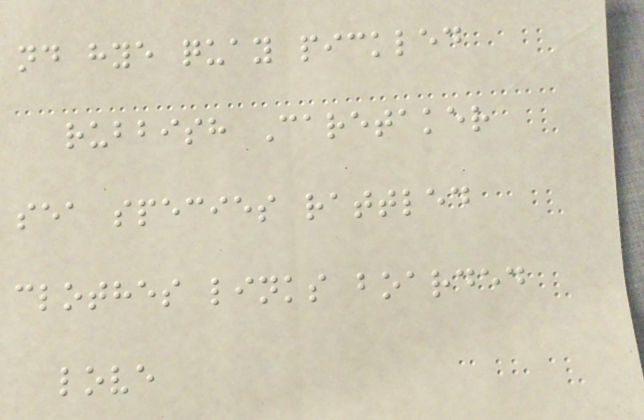nd hye quay pickled
rubbish Caretaker
sea species rattled
clothes links boarded
love
